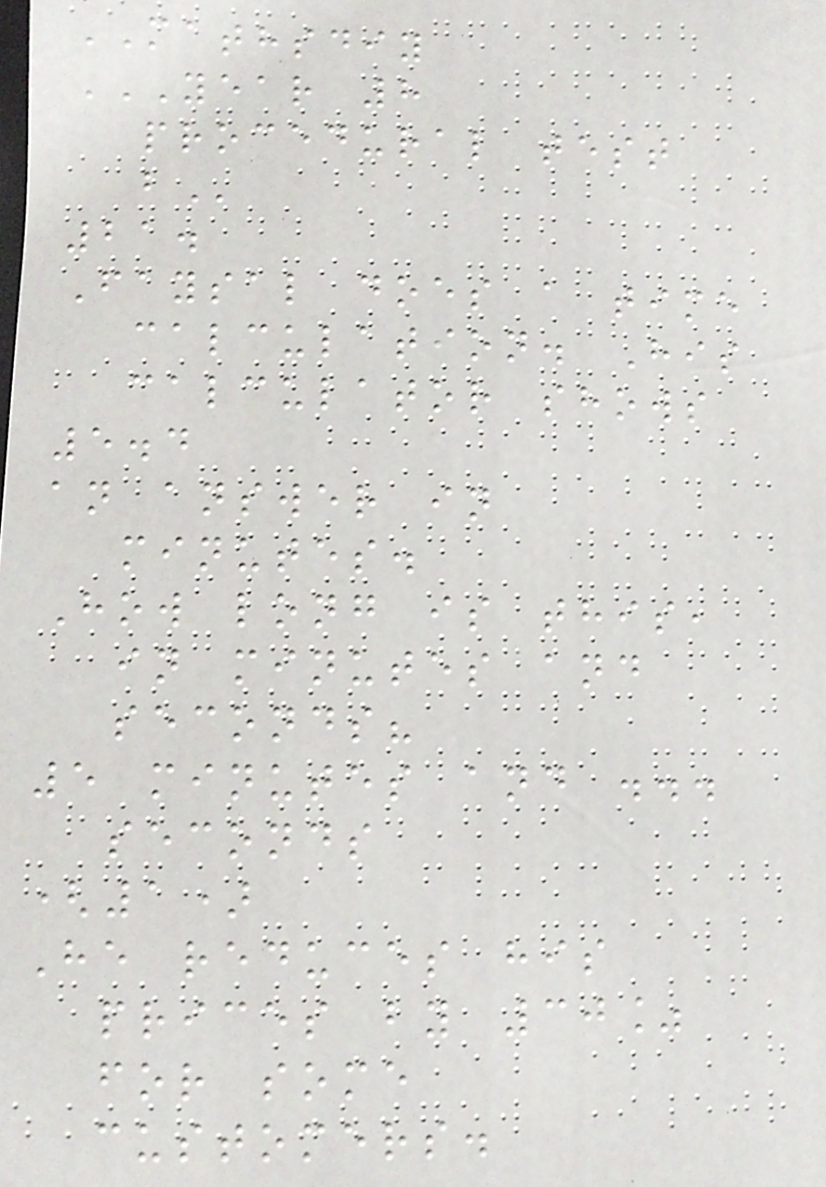MATHSDIY
YEAR 8
PROCEDURAL TEST
B
21.
Faysal does a time
calculation. His
calculator shows
5.4
an answer in
minutes.
How long is this,
in minutes and
seconds?
5 minutes and ...
seconds
(1)
He reduces his
prices by 30%
for some
customers.
